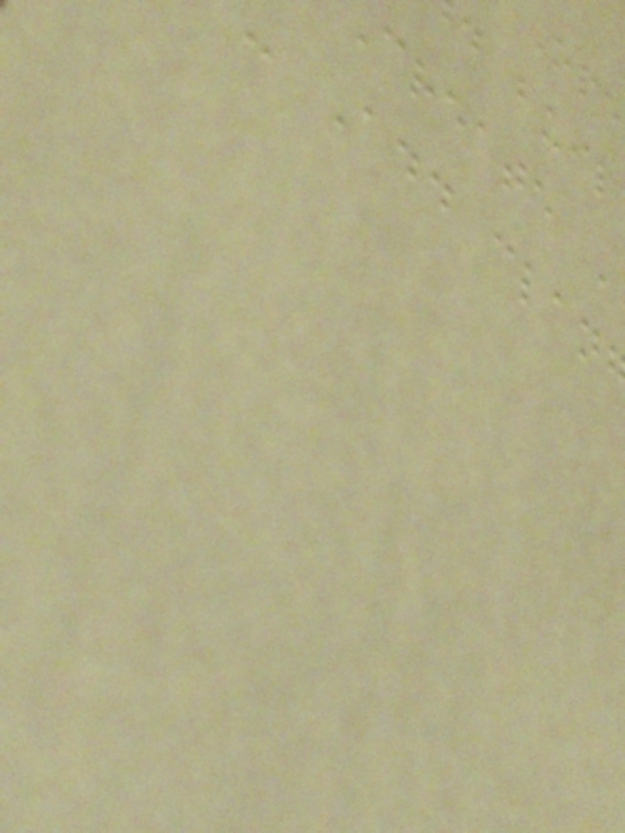Ope
create
- Add clan
